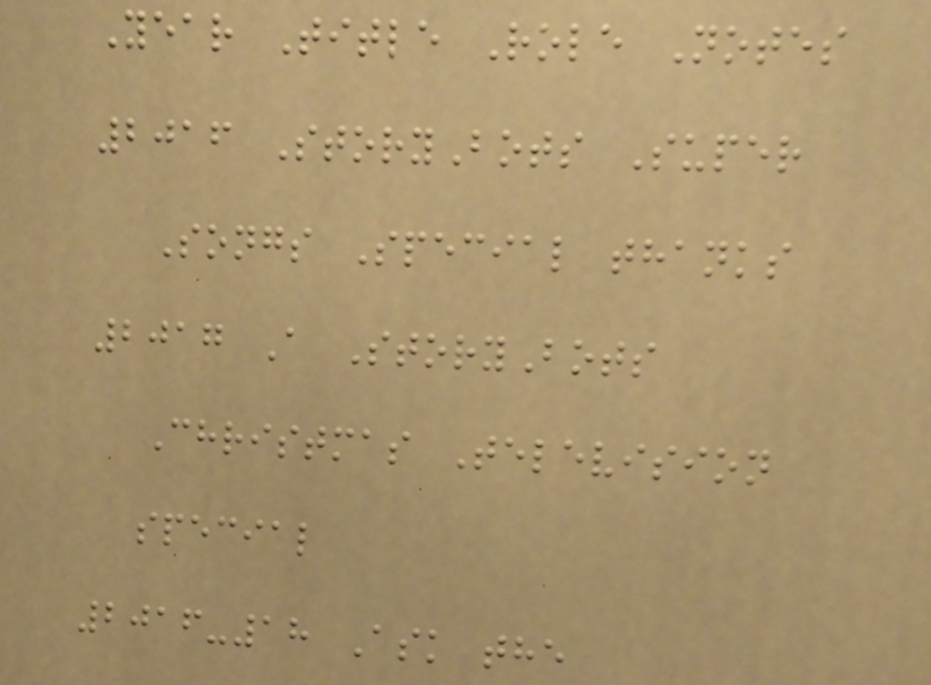Year Title Role Notes
2016 StoryBots Super
Songs Special thanks
2017 A StoryBots
Christmas Television
special
2016-18 Ask the
